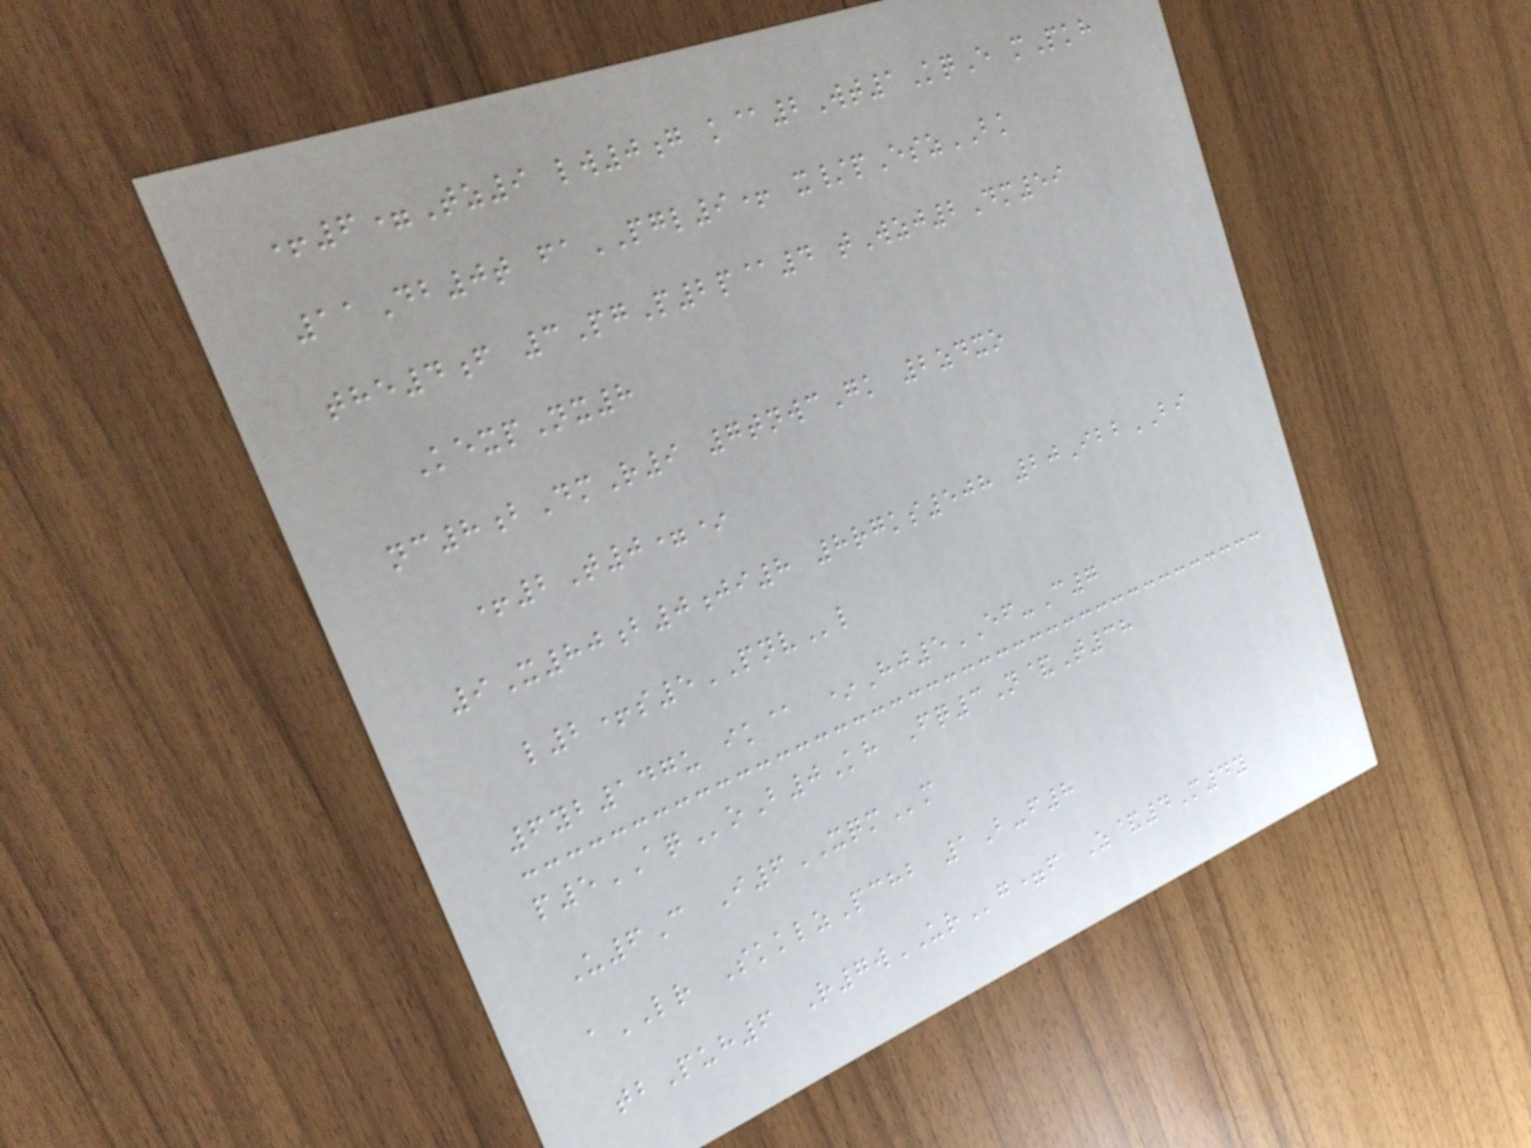+6=Tz9 lw0g k@2Wt1KqE mPkh
11Db0t faPGL9+ x/pEszBK
the4f 3PgP2p@4 tWzj2Dm59
KexpNx8
nc8bDmR9 7tnwcGk 2zdxo
+2T0=*
9X80b0ji8 8rgks508 20IbbBI
l2+s5PNVl
6yb147u ik@ *Hj5EF-C7
p5AQoB0Kh Fq3N&T38
U6C I6XQMm
aLR SkklzPchb 1B-f8
tbPuh6 R7wURg=f Z&4M4y
